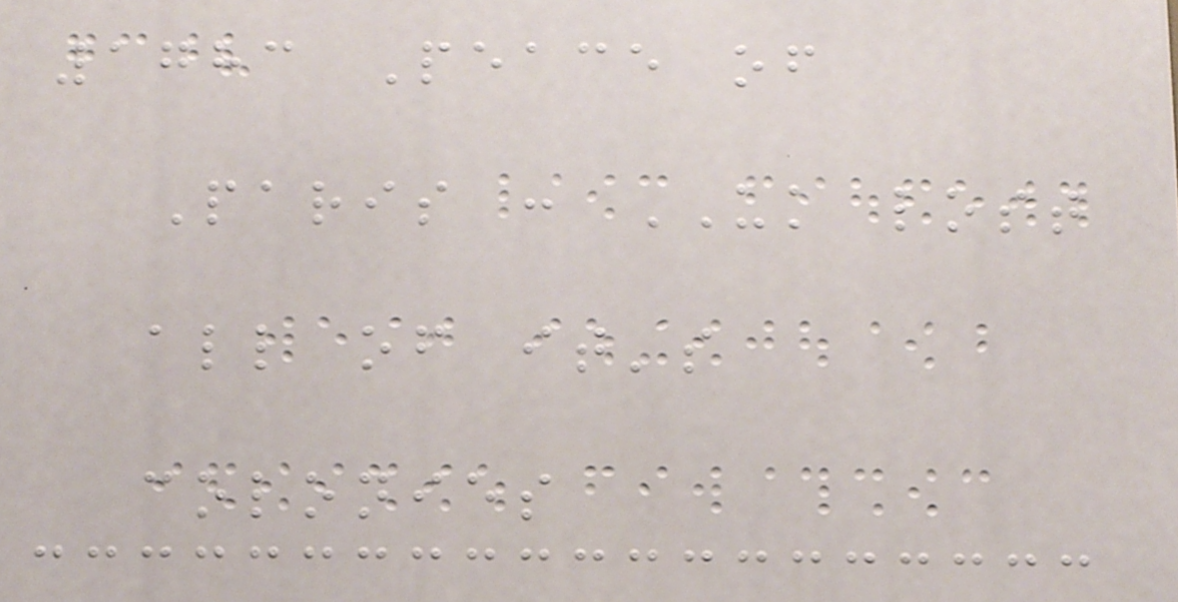1783 Peace of
Paris : UK lost
all of it's
colonies
